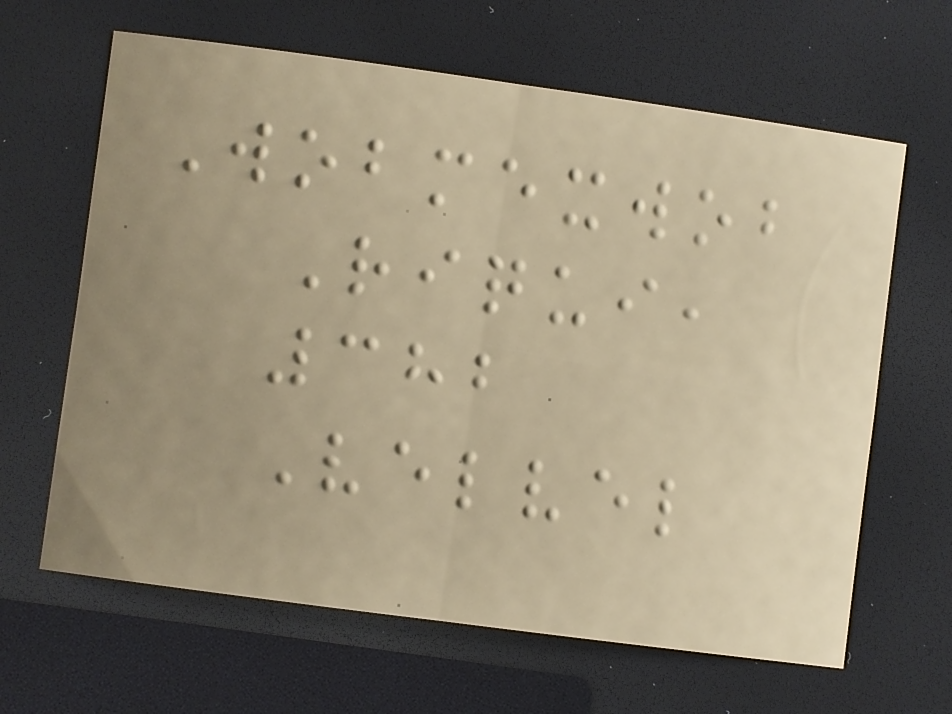Wobmexwob
Riqui,
382
Velvel
